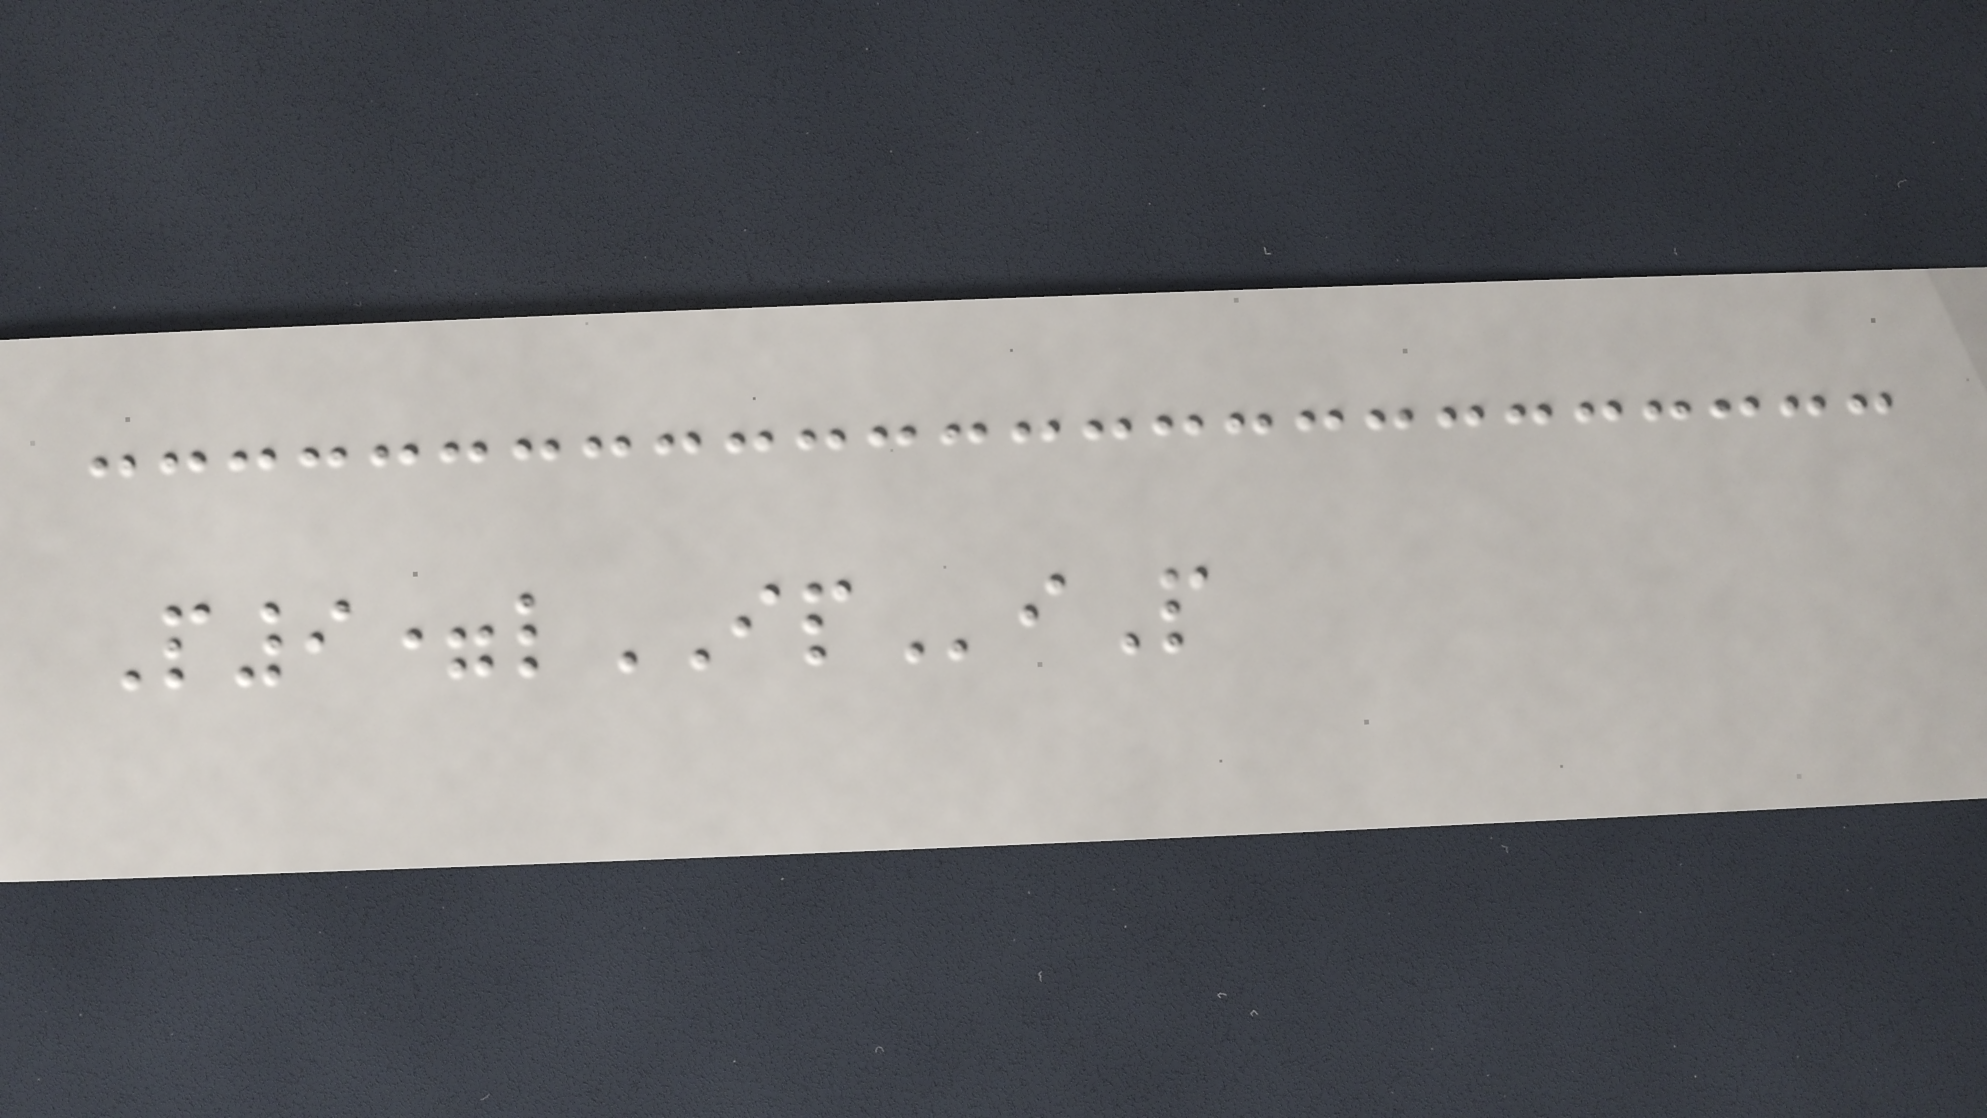P9=lIPiP
